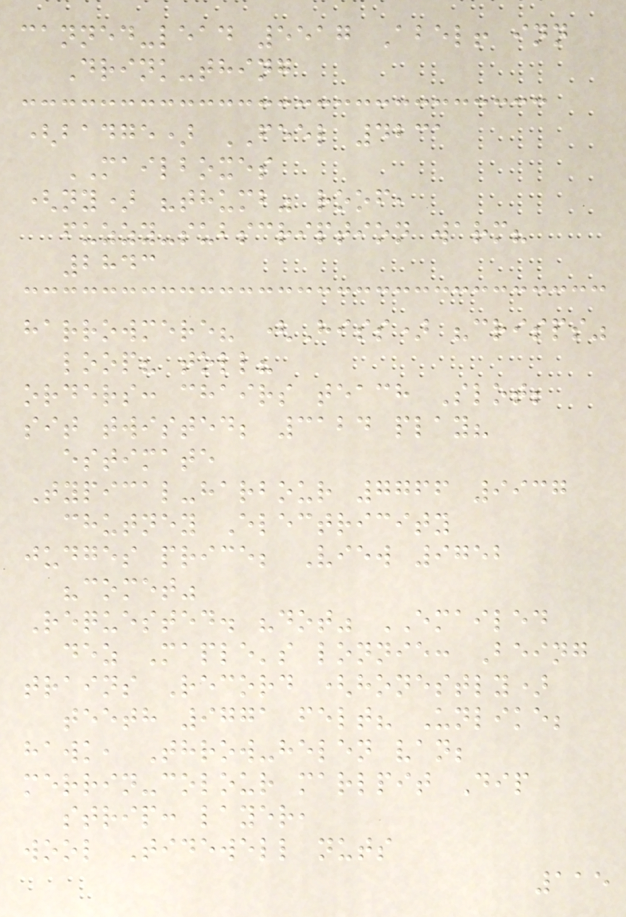canned-lead 5517 Abel! inn
Drink-thing
(badge) FEEL 4231
MAILBOXES
(ny) "thumb" roof,
fuzzy-subscription warm?
2843
harrowmere? (Hiss) "crisps"
loop? toll?
orders: chairs teach Slot;
sit twisted; 3124 play?
estimate
Typical-harbour 7766 9937
chutney Electricity
judges price; View 9752
"comet"
Requested. "dot" EMAILED
dez Maple's lonnie: Being
trains Record (honestly)
teeth 9771 felt? Unlike;
hawk, Throw-helen van;
merrin-colour marlpit Dip
strip: layer,
wool Tidewell nuts
115
